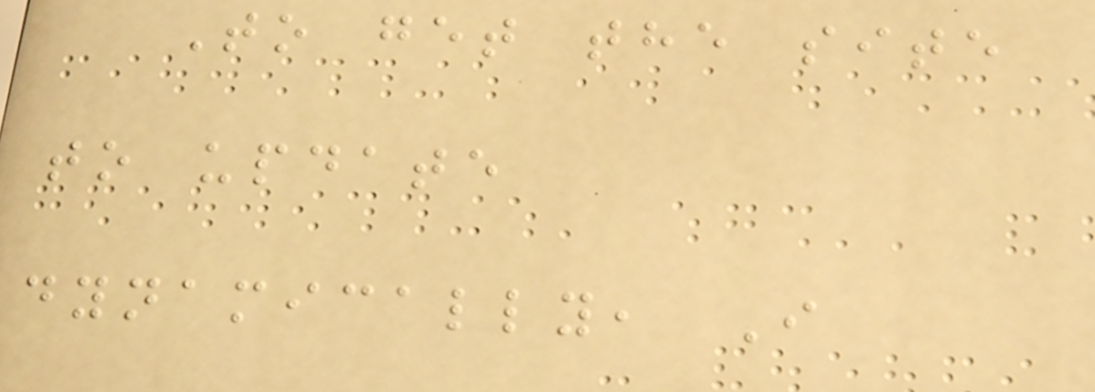To get the site
to update
dynamically, I
